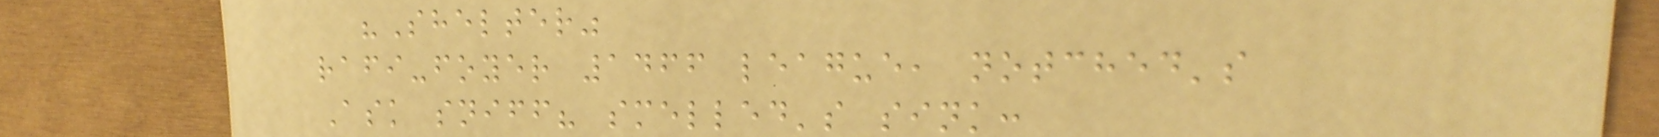"Shelter"
rafi-foyer 1466 league, notched's
Ask sniff? smelled's sink:
